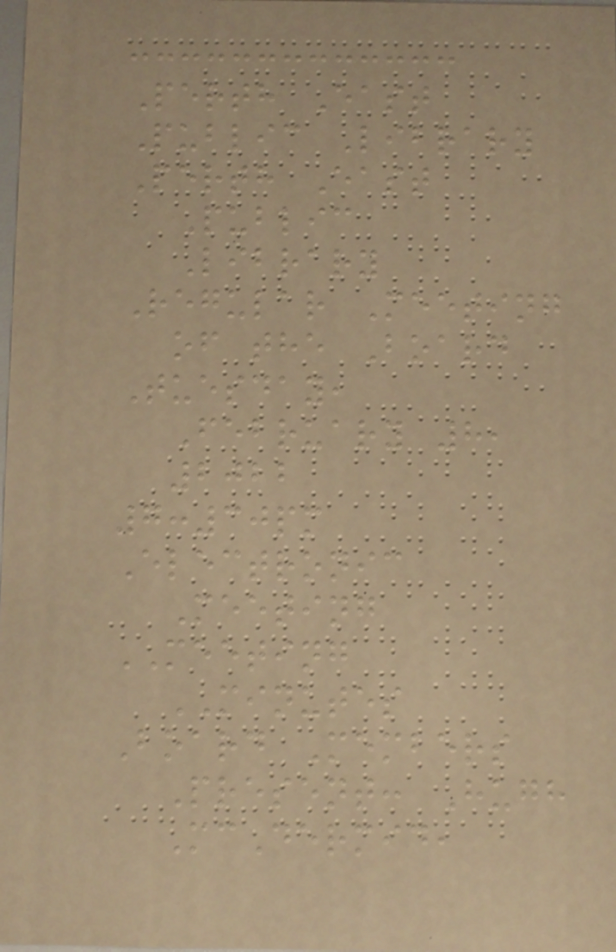Perth East
Public Library
Perth East
Public
Library
Regular Meeting
of the Board
Tuesday,
February 8,
2022
7:30pm
Electronic
Meeting
MEETING
MINUTES
Board Members
Present: Hugh
McDermid,
